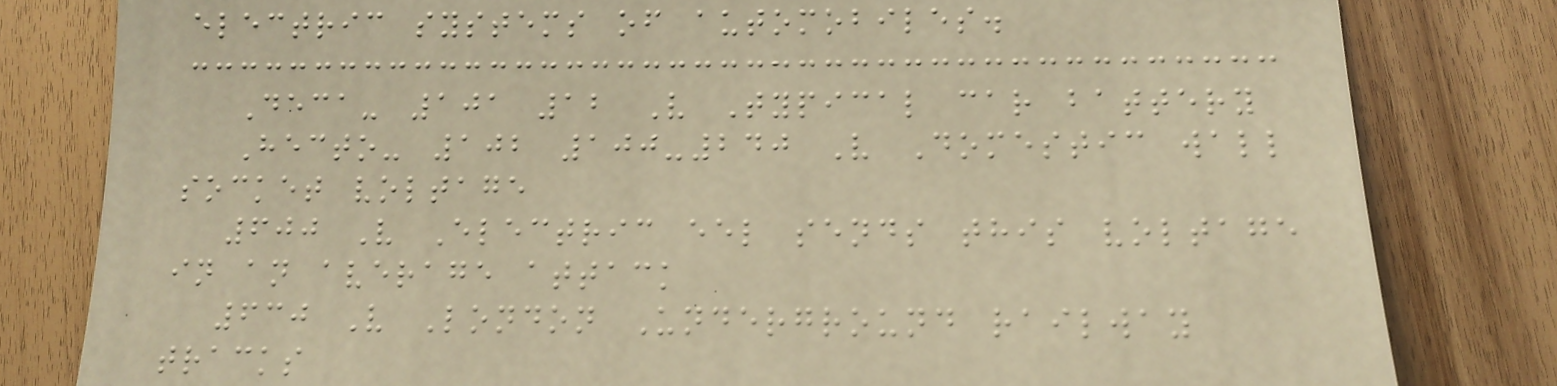electric systems of automobiles.
Deca- 101 12 V Typical car battery
Hecto- 102 100-240 V Domestic wall
socket voltage
600 V Electric eel sends this voltage
in an average attack
630 V London Underground railway
tracks
